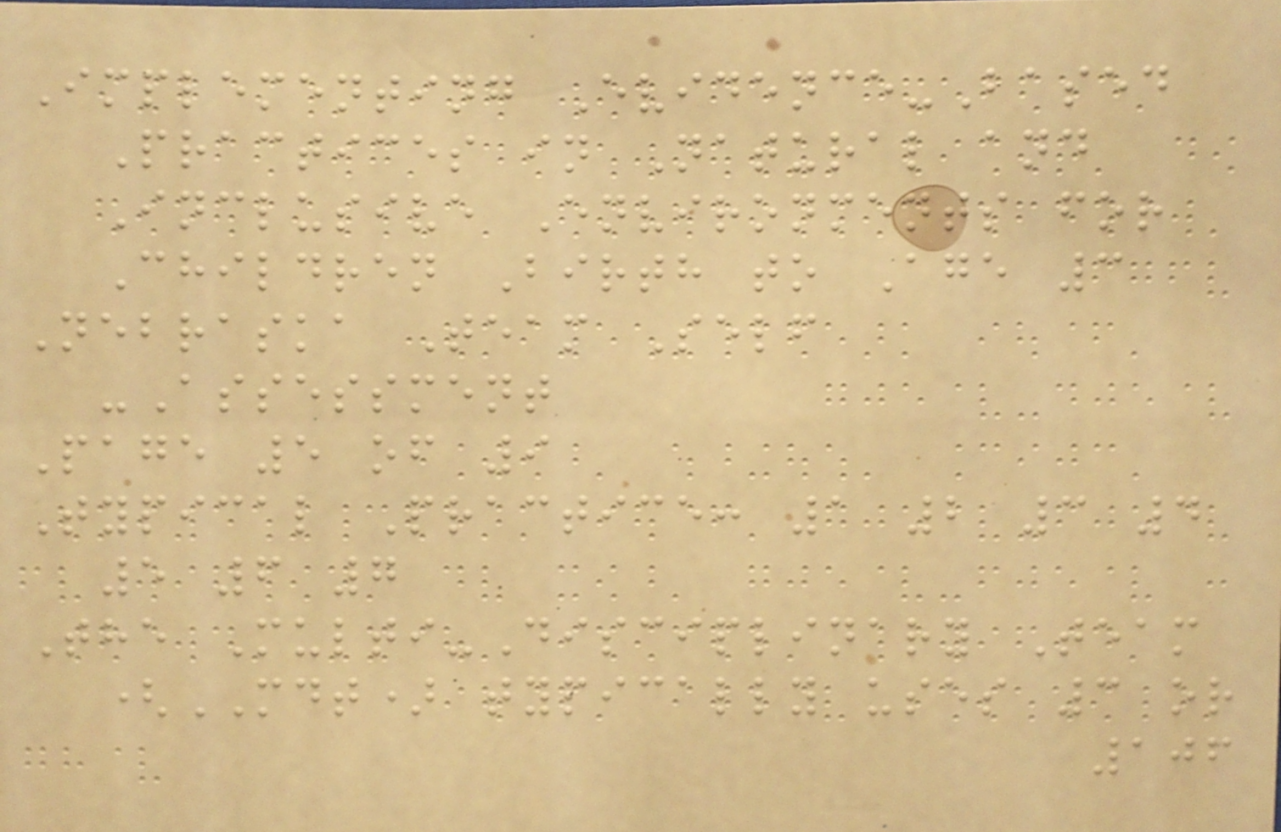Implementing Evidence-Based
Practices in Natural and
Inclusive Environments for
Children Birth to Age 3
Nebraska Team Self
-Assessment
Page 5 of 9
Typical Practice: 1 2 3 4
5 6 7
The Multi-Disciplinary Team
(MDT) typically uses 3 or
106
